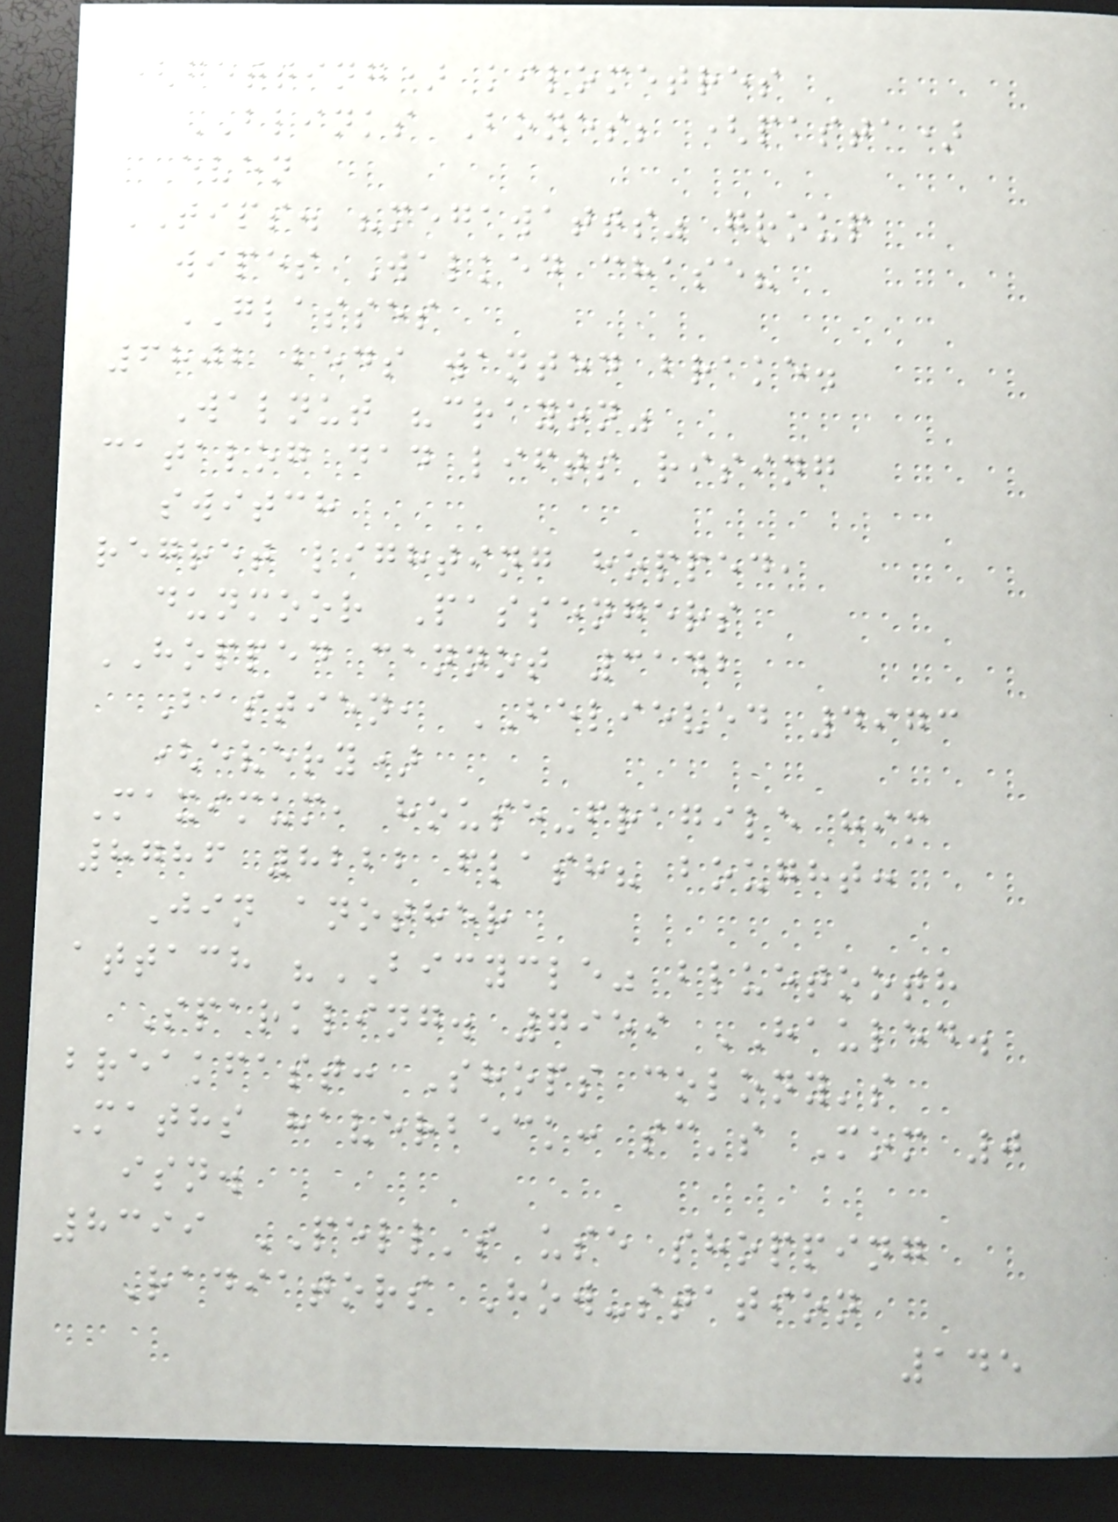(getting) kilometres
BLINKS Bones; (pasta)
even
TIPS. "megawatts" group
wipes Walked chase?
GLASSES
6802 beds wanted brake.
Walnut "crayon"
catalog dad lifts rising
switch
regret lighting hopped,
dunmoor Passengers
HOPPED cannot 3142
Bastien, BELIEVED 4973
(every)
Maximum, house-fragile him
8786 8222 flash? bought:
Jin another
attach "BICYCLE" bluetooth
Sparkling. 7959 HAULED.
breakfast: Shops colony's
Maths haverbeck: sc's Mom 0
isn.
8399 PELL's use shopping
Radiators How-station
145
